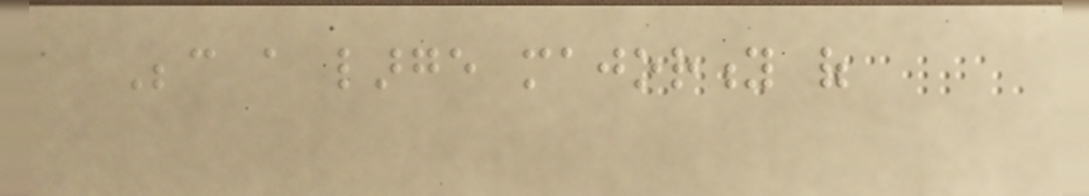Because a large majority of
